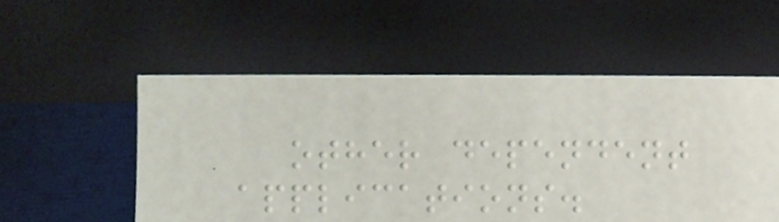other dependent
applications.
